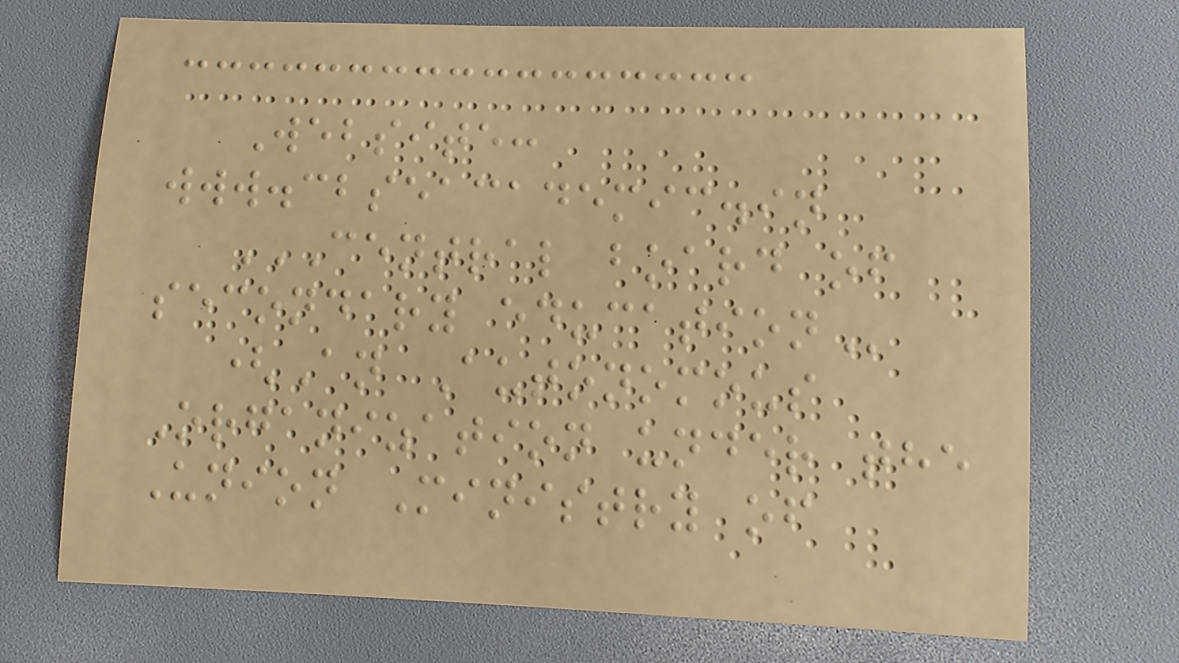Website:
www.cbseacademic.in
CENTRAL BOARD OF
SECONDARY EDUCATION
(An Autonomous
Organization under the
Union Ministry of
